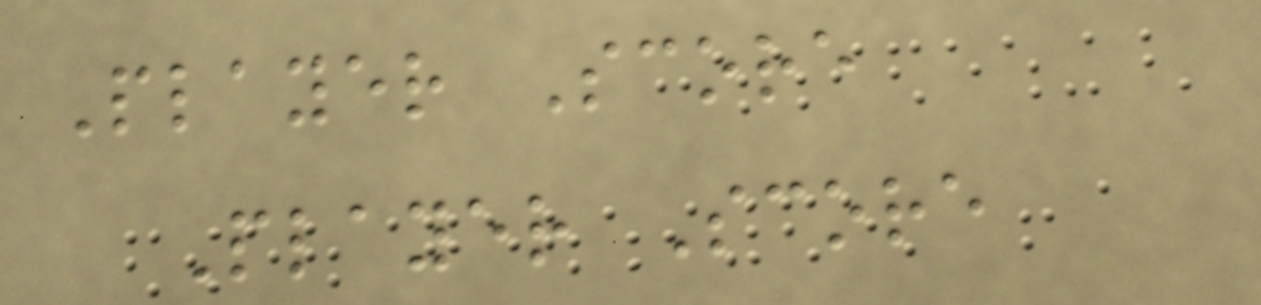Player Score
Player Score
